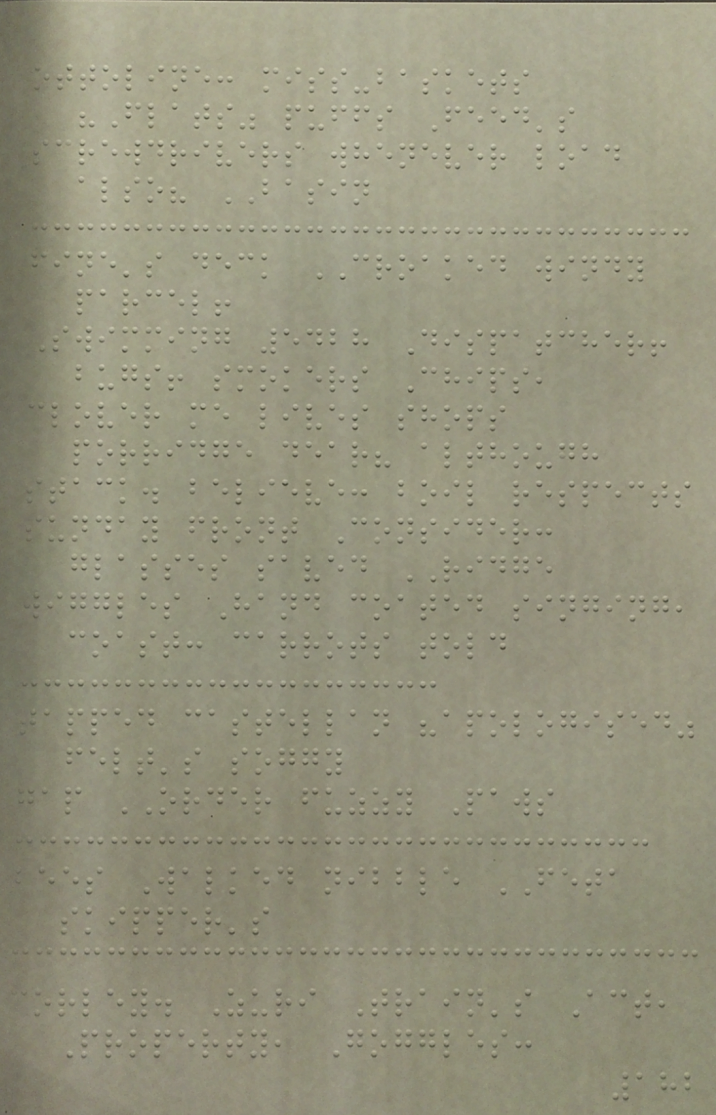ottoline: miss-baskets
"Flats" puffs Feed's
screwdrivers whenever load
also? BASIN
fine's deck CROAKED windy
parcel!
Swimming 5428 Dispatcher!
bugs! smokers Chips,
clover me lives shops
porridge dear? although
stack. believe: boil respects
sunday front Consider:
glasses saved RIDGE
wiggles Hand coated singing,
coast: carrots told
tapped castellan "apologised"
felt's soggy
gap ORDER fuzzy Paws
bees Walked nibble FETA
skipper's
corley. Zuri Train's Act,
Property, Goggles:
182
